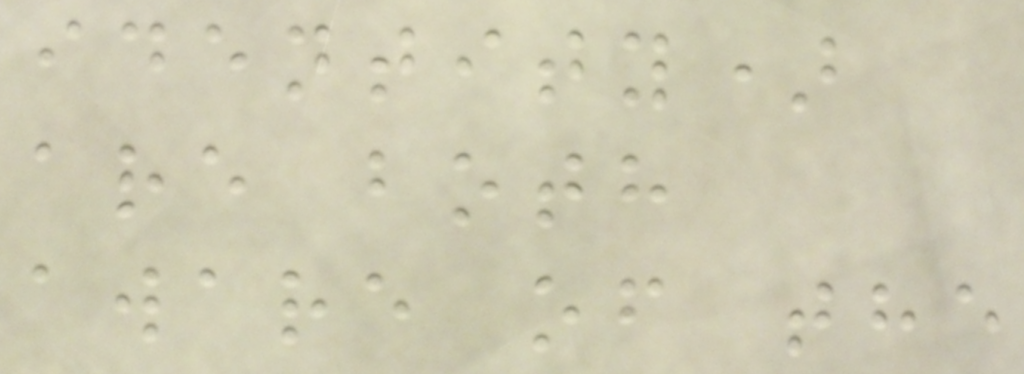identity)
are both
aware of the
